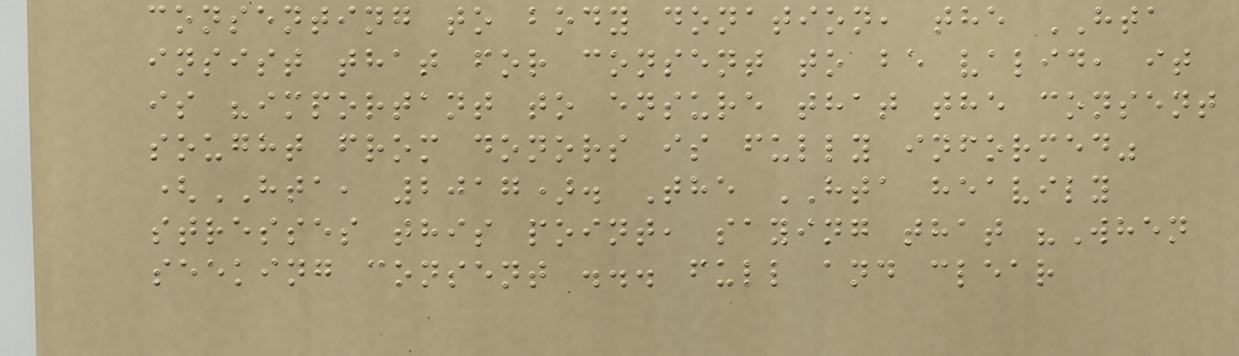consenting to body donation, the HTA
insist that for consent to be valid, it
is "important to ensure that the consent
sought from donors is fully informed"
(HTA, 2017). The HTA heavily
stresses this point, saying that "When
seeking consent ... full and clear
